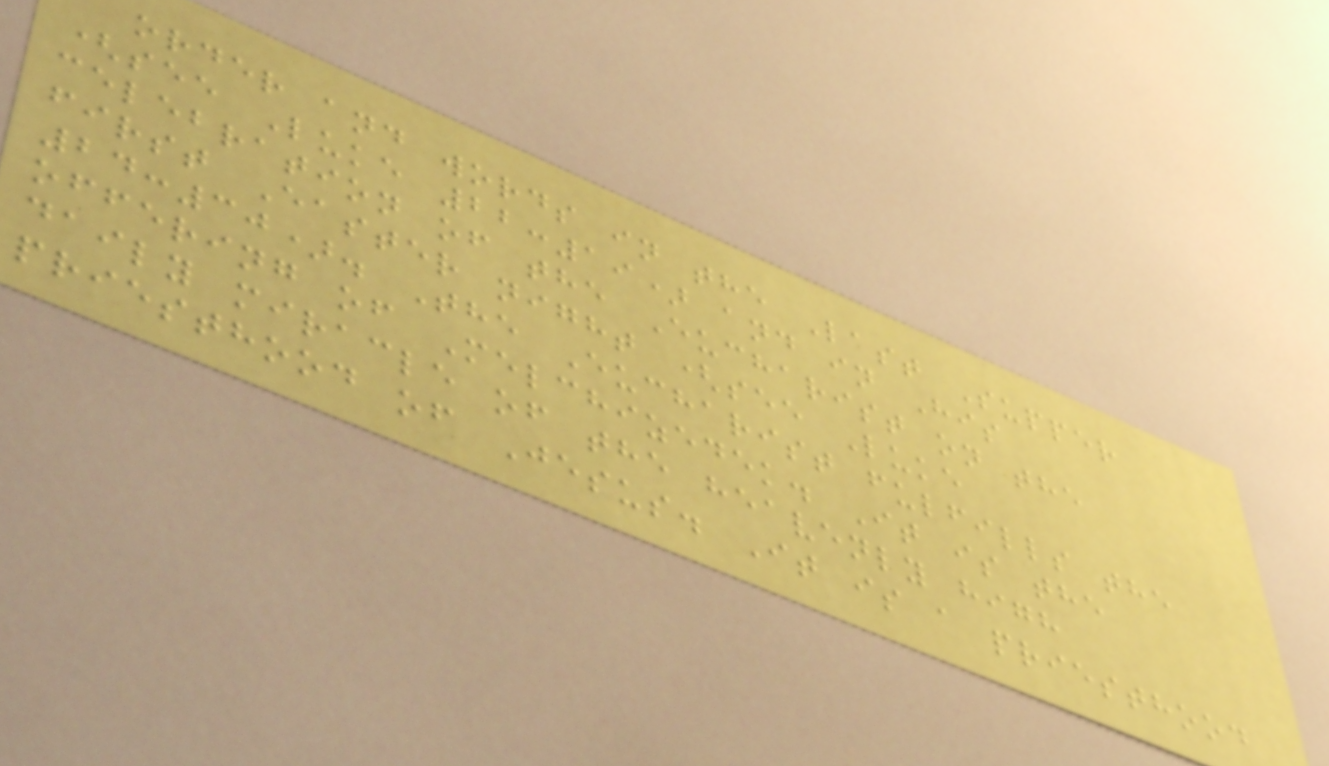order and words in the Last Supper
(see Luke 22:19) and in His
celebration of the Eucharist on the
first Easter night (see Luke
24:30). The Eucharist fulfills the
offering of Melchizedek. It is the
daily miracle of the heavenly high
priesthood of Jesus. It is a priesthood
